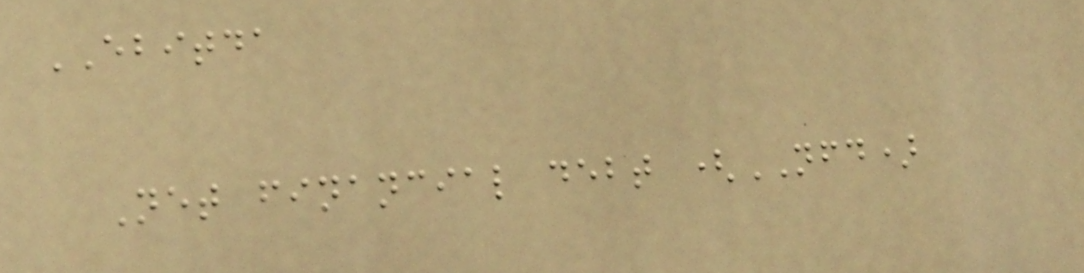EBITDA
Net financial debt (NFD)
